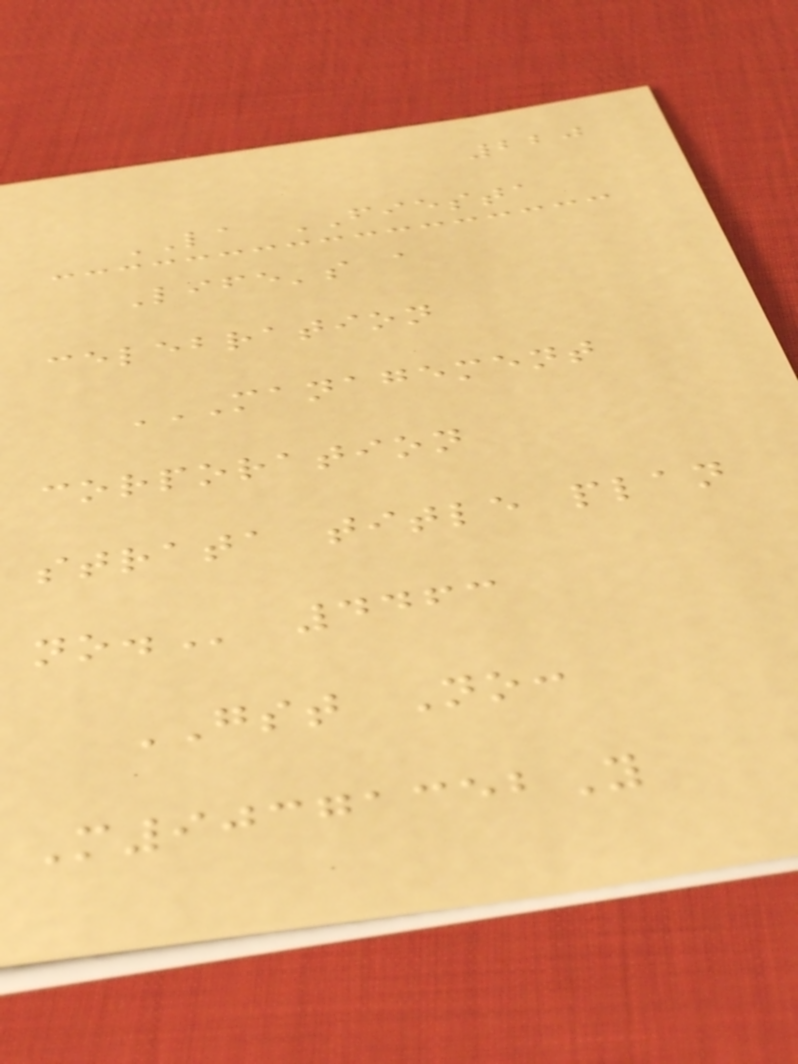220
LA FIESTA
Life's a
celebration
MANAGEMENT
CORPORATION
STRATA TITLE PLAN
NO. 4463
GST No:
M90371352Y
